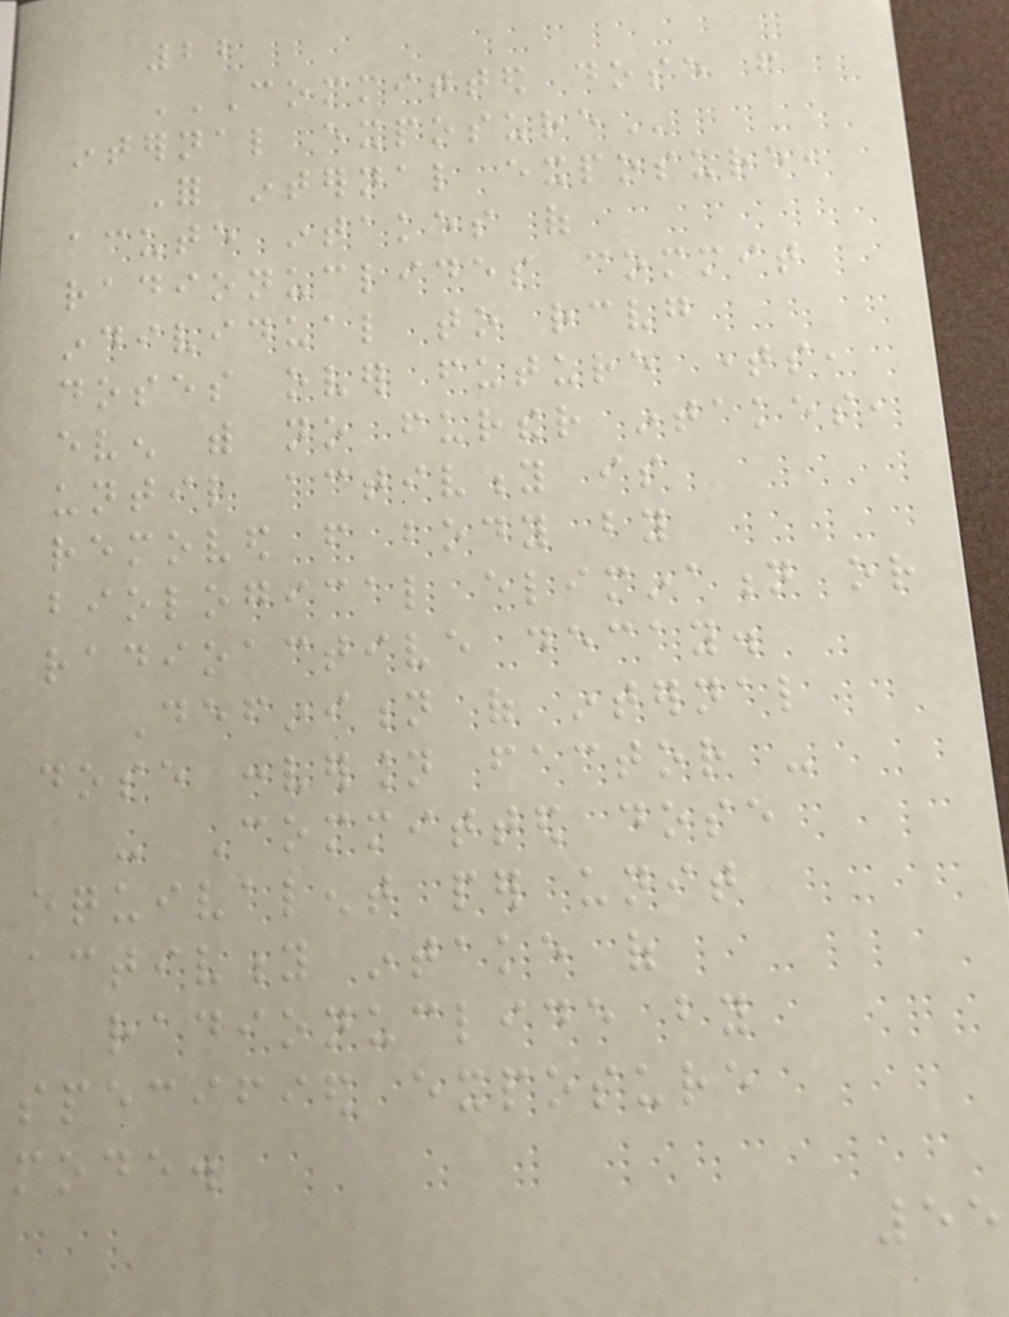22
COMMITTED DOSE FROM
INTERNAL EXPOSURE
For internal exposure,
acute intakes of
radionuclides commit
individual to receiving
doses over future times,
even with no further intakes,
until activity is
removed from body by
biological elimination or
radioactive decay.
Definition of internal
dose conversion factor -
- Committed dose
equivalent per unit
activity intake of
radionuclide by
specified exposure
mode.
55
